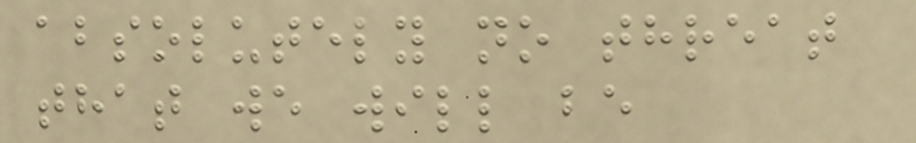absolutely no threat
that we will be
